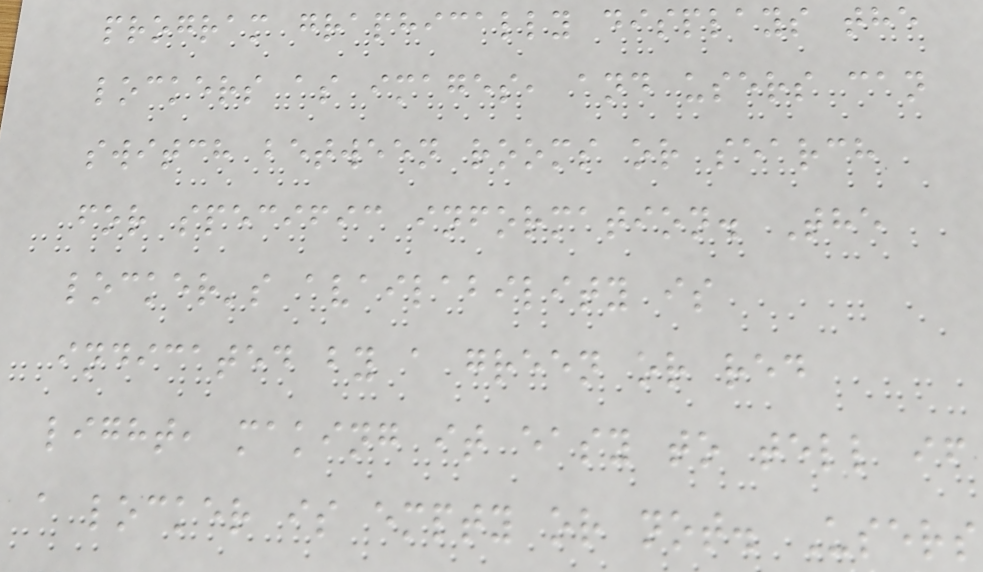program graphically displays the
lockers as images, and users can
switch between rooms or search
for specific information. The
locker's availability is
indicated by a green or red
light, making it easy to tell if
a locker is empty or not. Users
